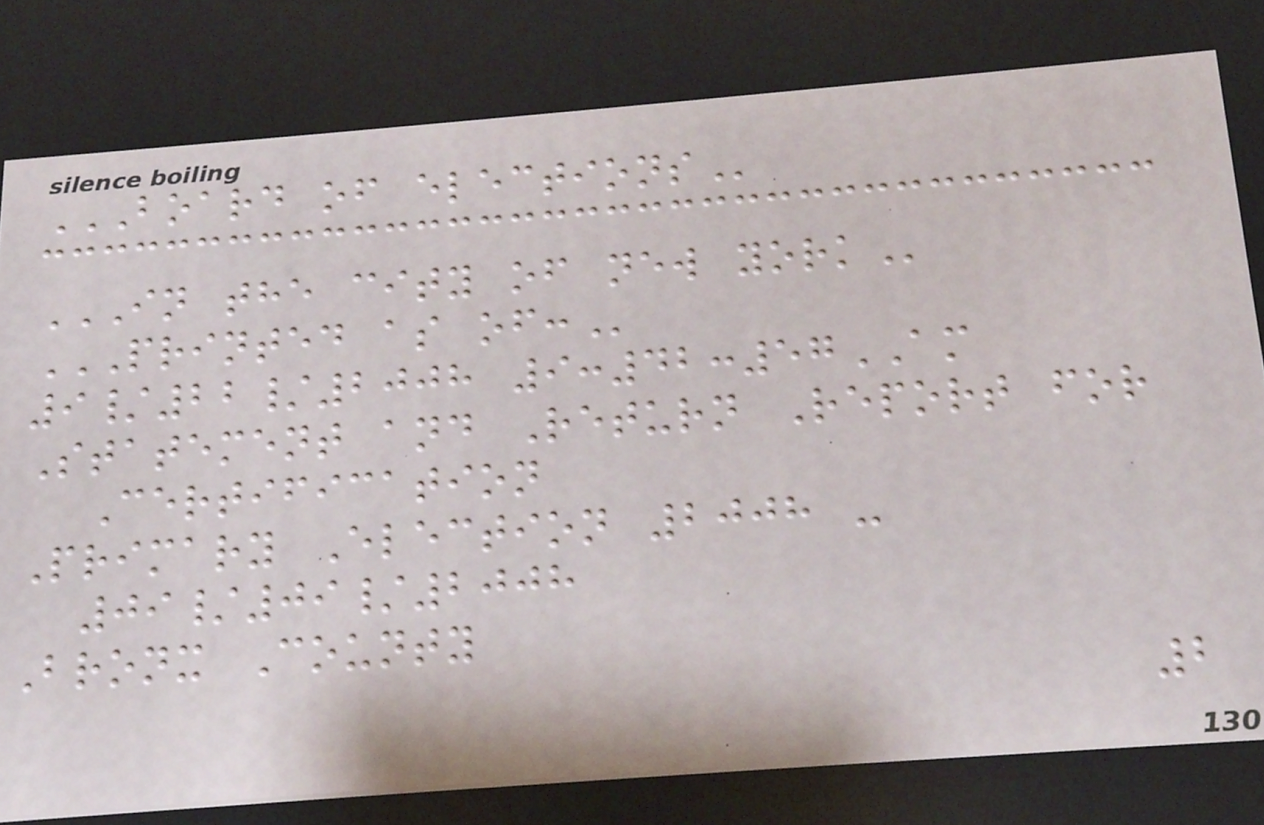BOARD OF ELECTIONS
IN THE CITY OF NEW YORK
PRINTED AS OF:
9/22/2008 9:42:57AM
Statement and Return Report for
Certification
Primary Election 2008 -
09/09/2008
Bronx County
2
